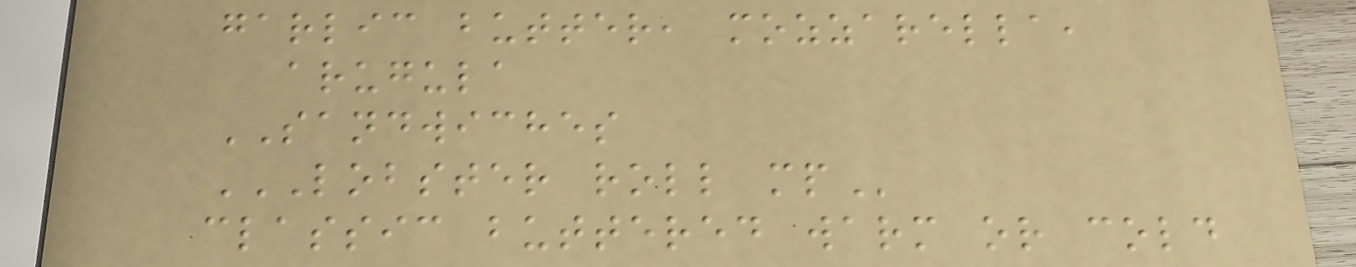garlic butter, mozzarella,
arugula
SANDWICHES
LOBSTER ROLL MP
classic buttered warm or cold
